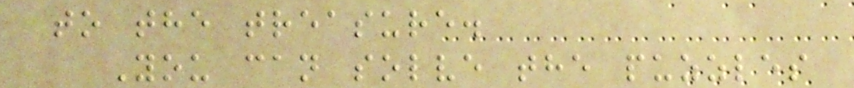to the treasure.
You can solve the puzzles
